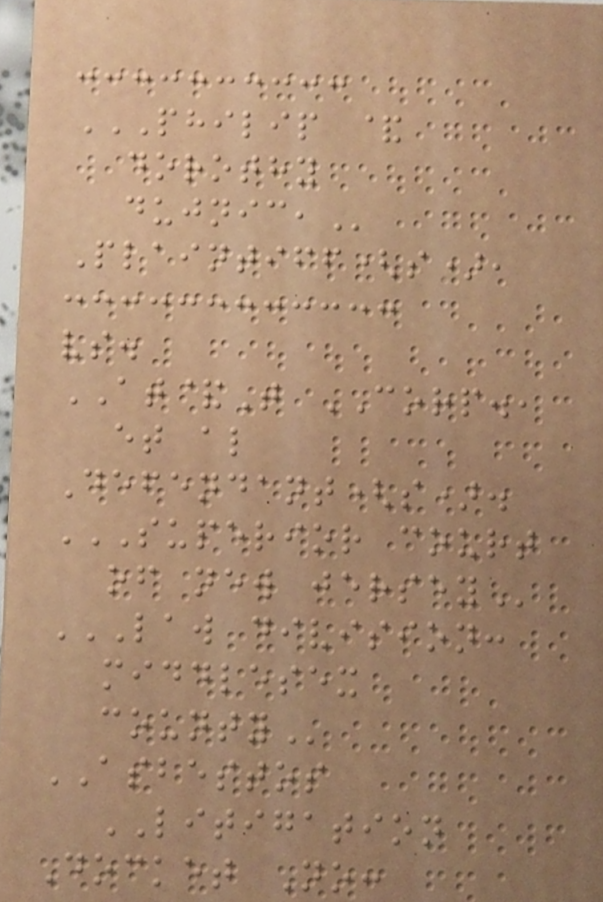PHILIP &
DOROTHY
DUJNIC,
Plaintiff(s),
vs.
AT&T CORP.,
et al
Defendant(s).
SUPERIOR COURT
OF NEW JERSEY
LAW DIVISION:
MIDDLESEX
COUNTY
ASBESTOS
LITIGATION
Docket No:
